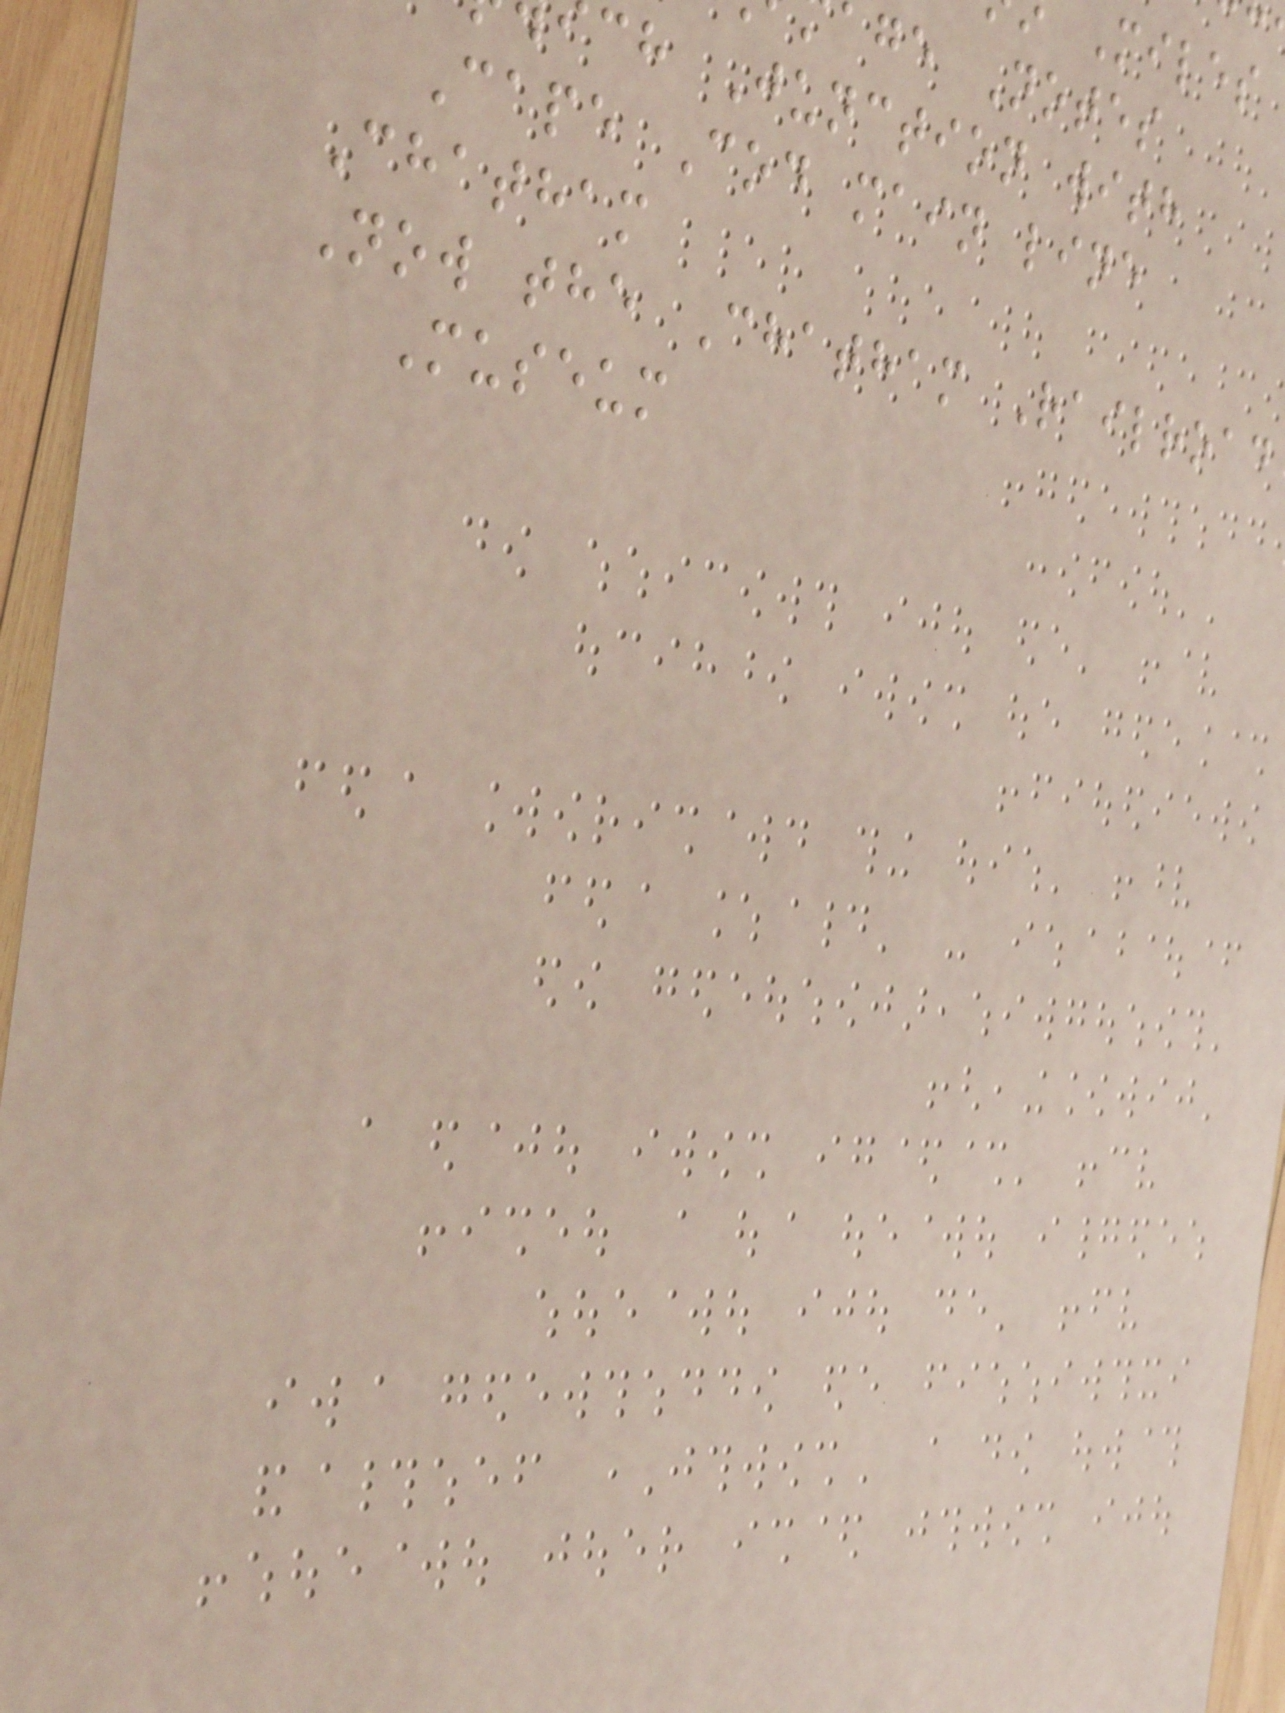age Notes
ch Junction with
Cape Cod main line
Chatham
Now the Chatham Railroad
Museum
